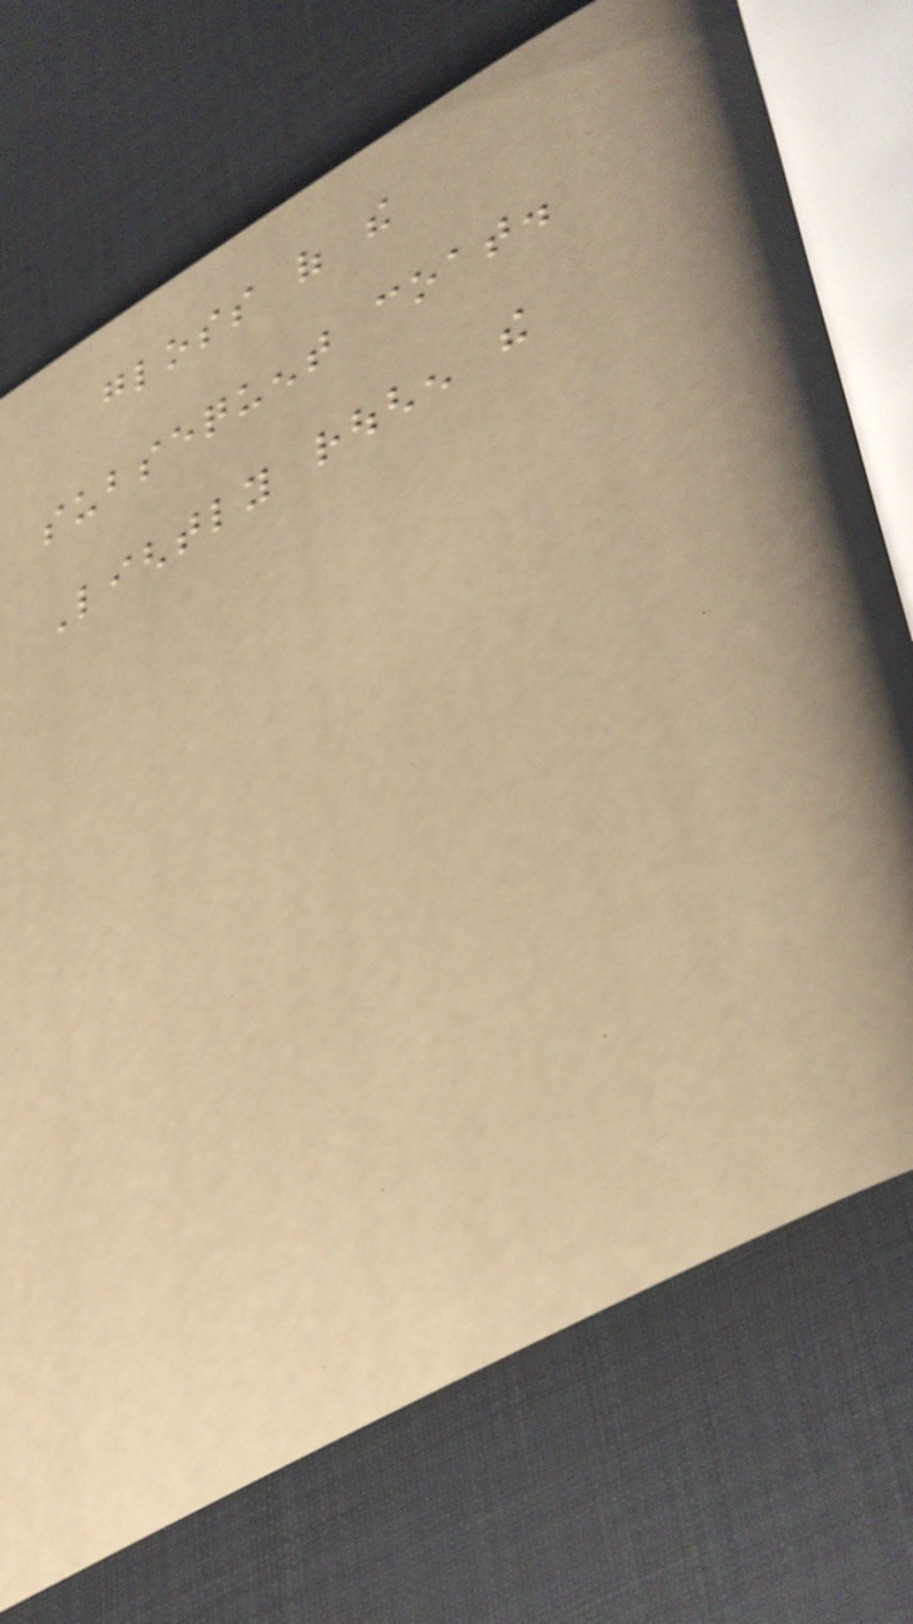gloss of the
subsequent coat.
Lightly roughen the
